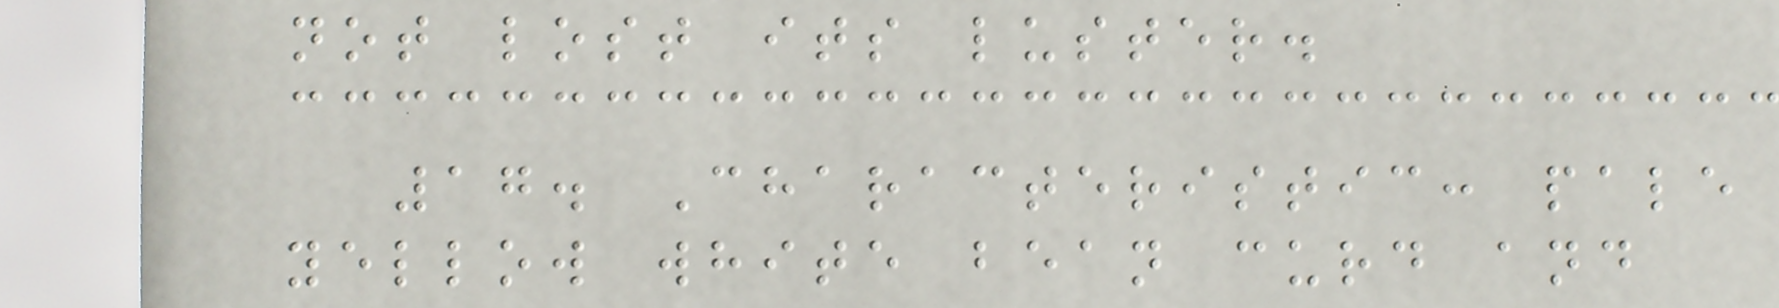not lost its luster.
17. Characteristic: pale
yellow white bean curd and
